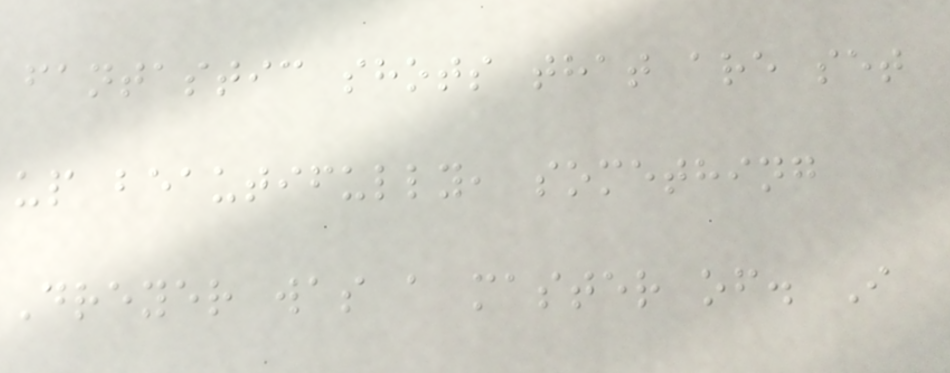fantastic shots that are set
up beautifully, something
Dreyer was a master of. I
